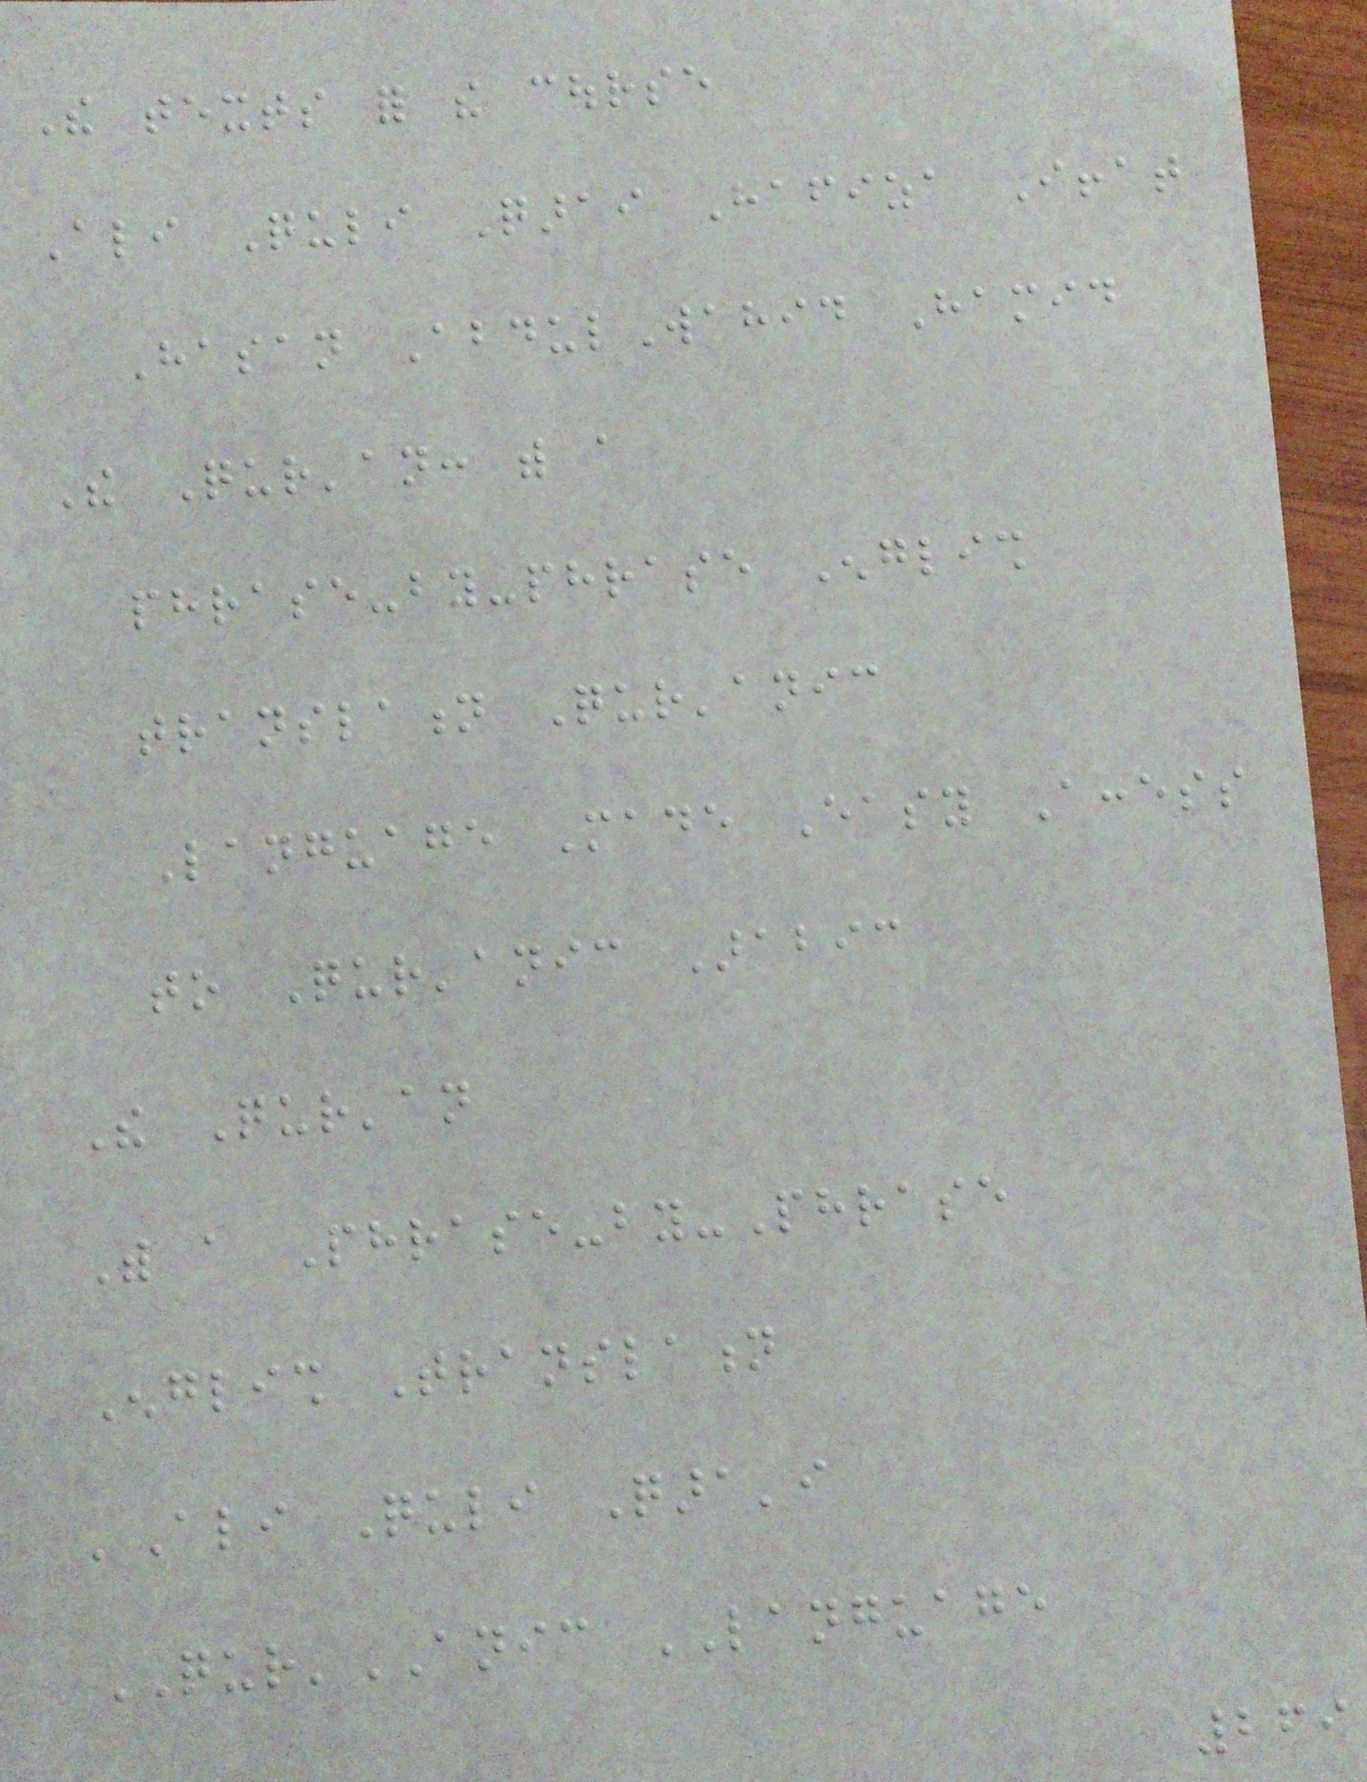The texts for the course
Ali Quli Qarai Hafiza Iffat
Hasan AbdulWahid Hamid
The Qur'an: with a
phrase-by-phrase English
translation Qur'anic
Language Made Easy Access
to Qur'anic Arabic
The Qur'an
With a Phrase-by-Phrase
English Translation
'Ali Quli Qara'i
QUR'ANIC LANGUAGE
269
